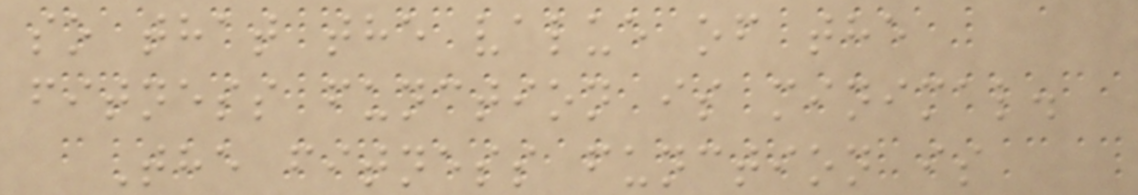so that the value of the
fitness function is minimal.
The fitness function is
